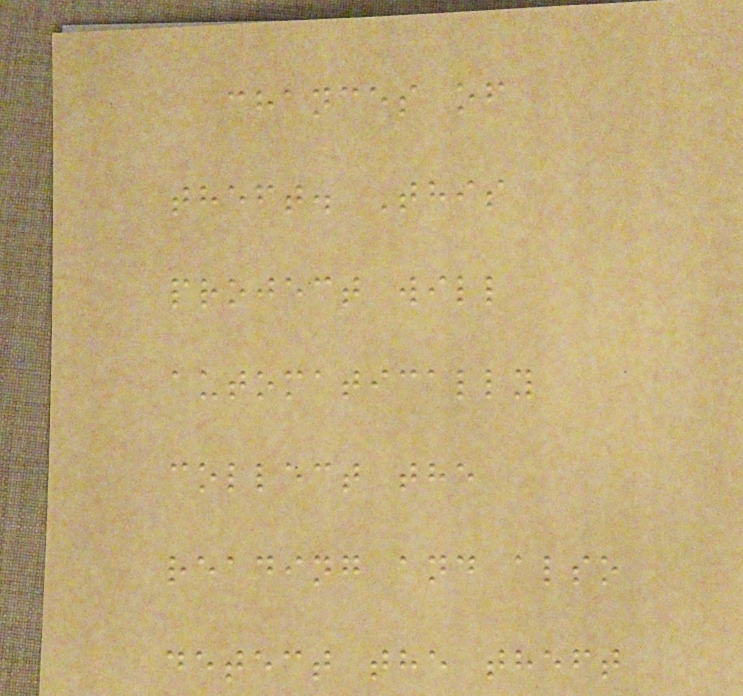chances of
theft. This
project will
automatically
collect the
reading and also
detect the theft
